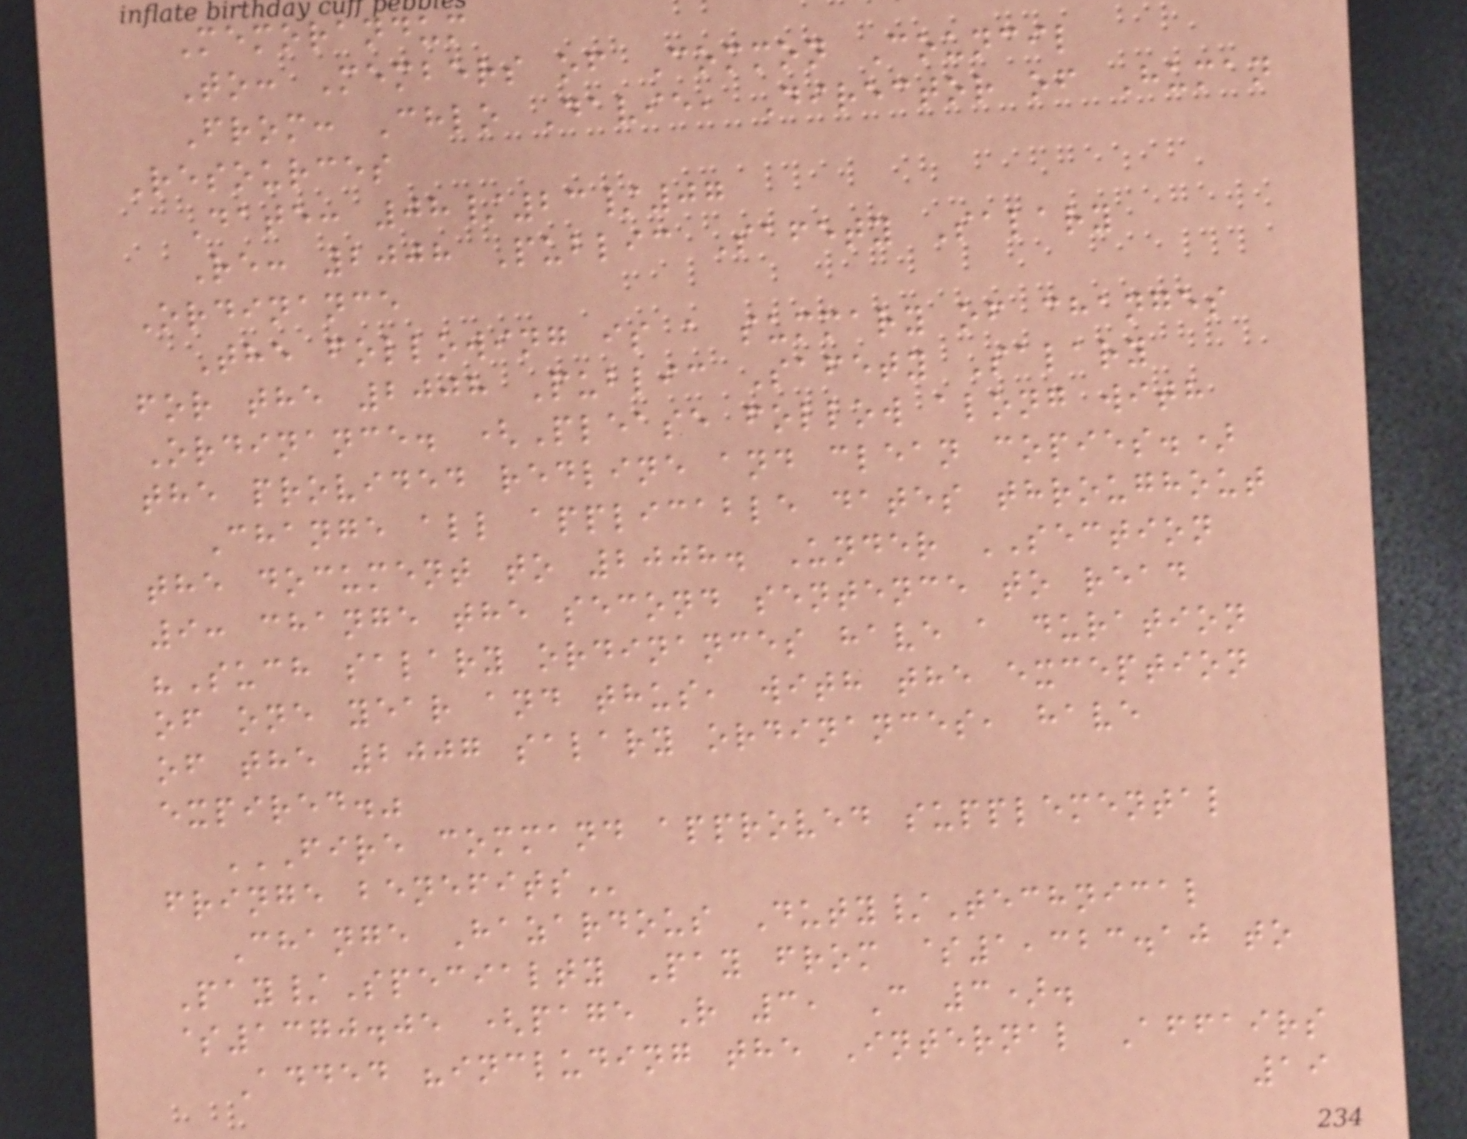Memorandum
To: Members of Common Council
From: Chlo Davie, Director of Human
Resources
Date: 08/23/07
Re: 2008 Public Safety Salary
Ordinance
The following is a summary of changes
for the 2008 Public Safety Salary
Ordinance. (Please follow along with
the provided redline and clean copies.)
Change all applicable dates throughout
the document to 2008. Under SECTION
9: change the second sentence to read
"Such salary ordinances have a duration
of one year and thus, with the exception
of the 2007 salary ordinances, have
expired."
FIRE COMMAND APPROVED SUPPLEMENTAL
FRINGE BENEFITS
Change Hazardous Duty/Technical
Pay/Specialty Pay from $1,323.10 to
$1370.05 (page R 3, C 3).
Added "including the Internal Affairs
19
